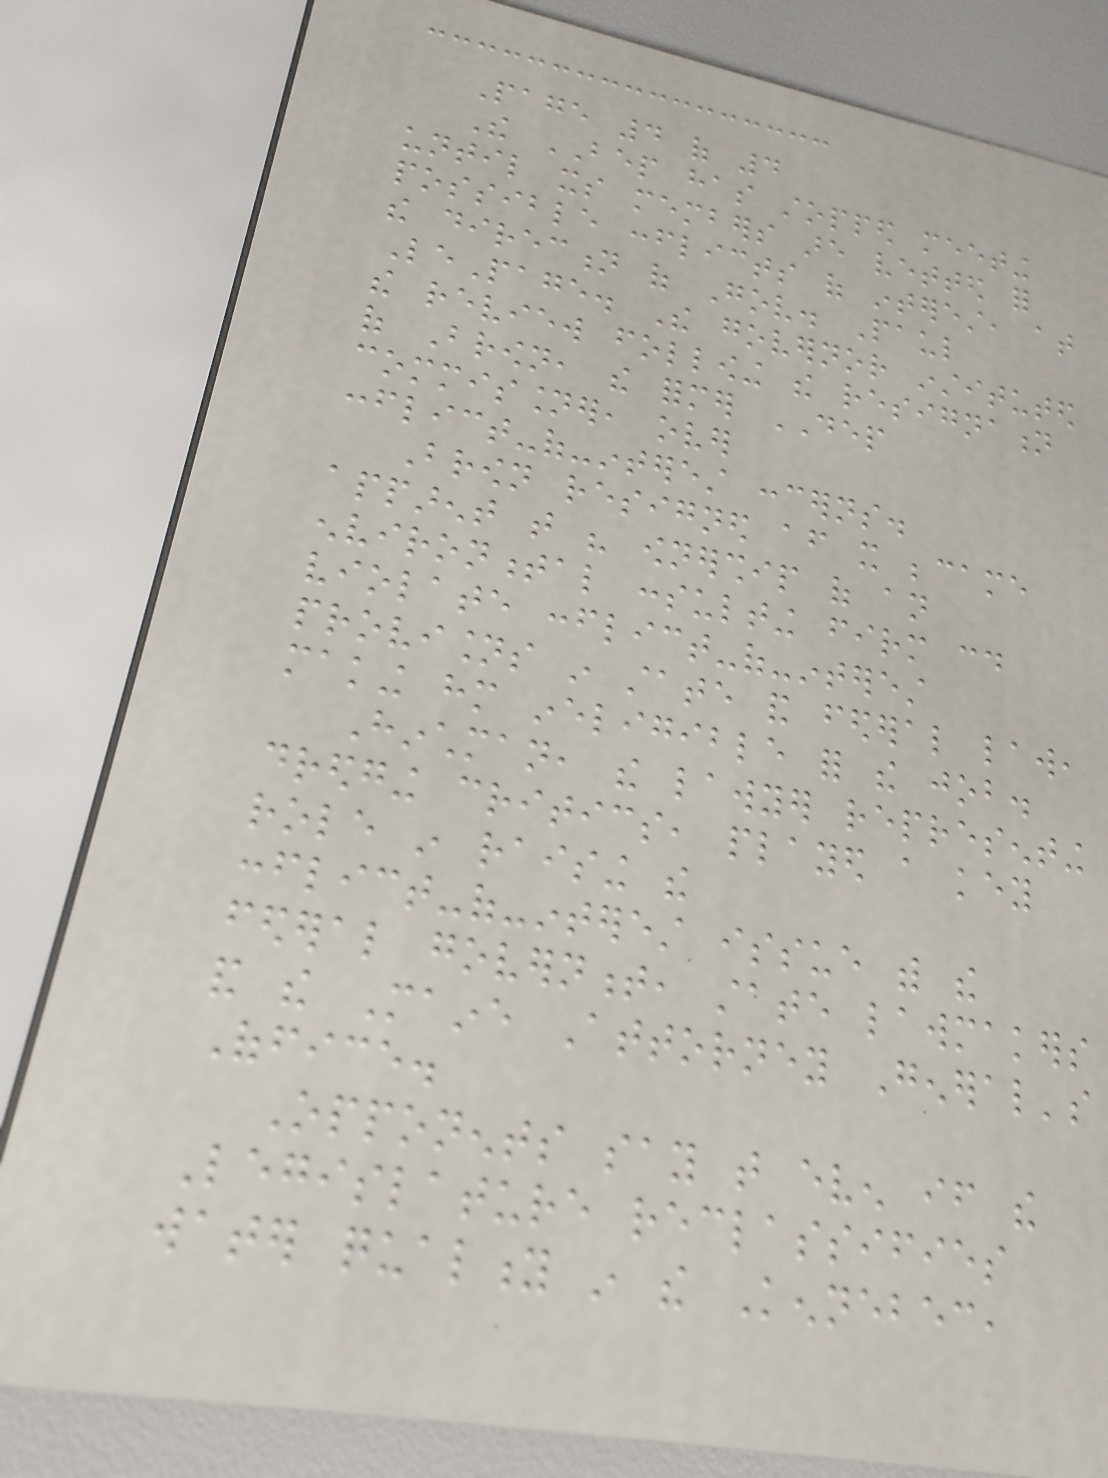Page 4 of 4
The BEP has stopped meeting
until its members are vetted for
possible conflicts of interest, at
the direction of Gov. Paul
LePage. The governor instituted
the review following the resignation
of Brown, the former DEP
commissioner, over
conflict-of-interest concerns.
Brown resigned after it became
apparent that his ownership of an
environmental consulting firm could
violate conflict-of-interest
provisions in state and federal law,
making him ineligible for the job.
Hinchman, the lawyer representing
dredging critics, played a key
role in raising the
conflict-of-interest issue with the
federal government, state lawmakers
and the Maine Attorney General's
Office.
Opponents say that even if the
Legislature reclassifies
water quality in the Kennebec,
